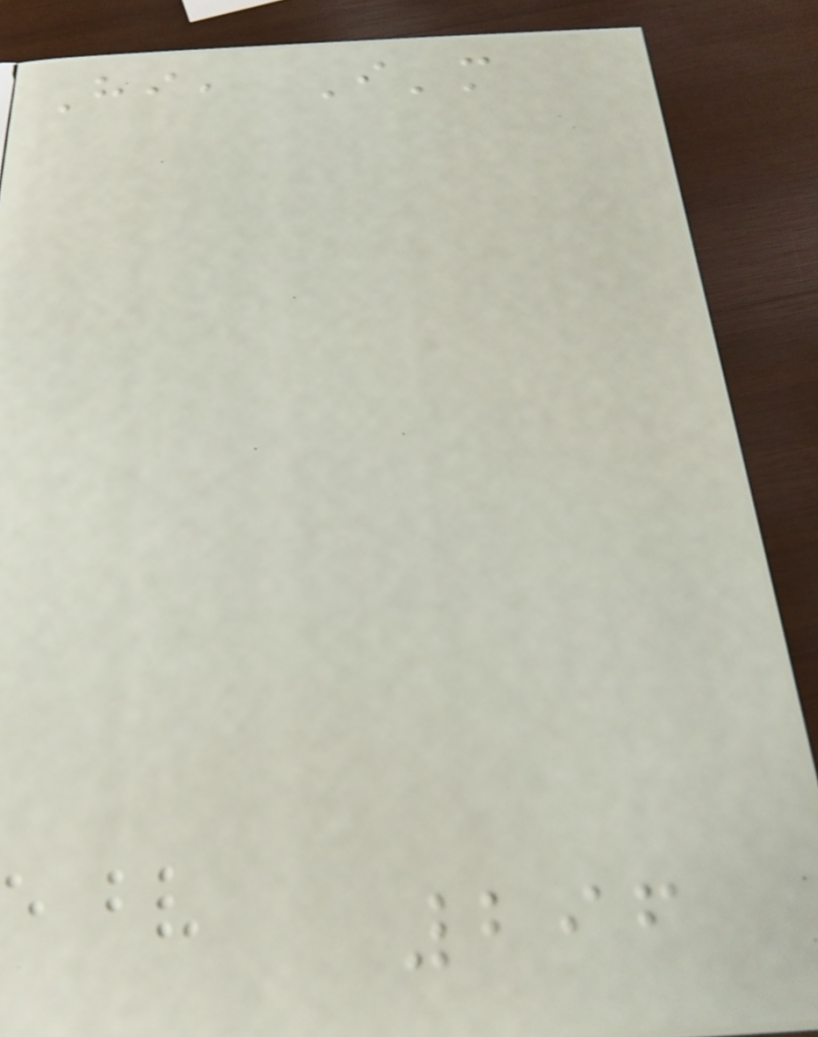Hi, I'm
296
